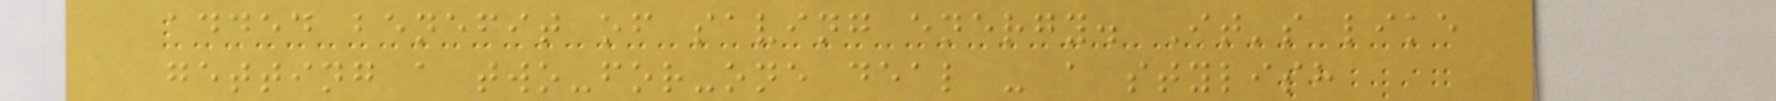added benefit of saving energy. It's like
getting a two-for-one deal - a stylish
